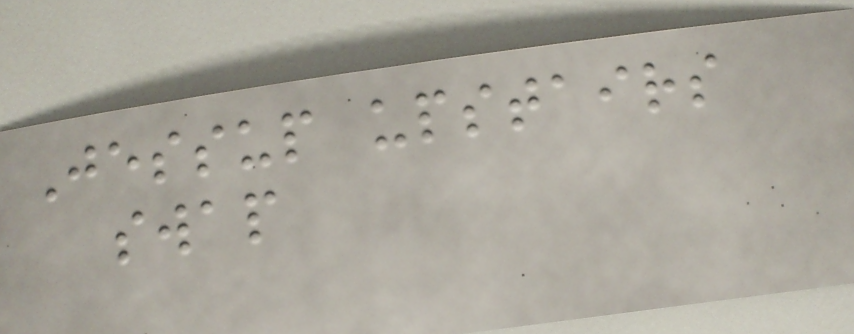Jessup upstairs
swap
